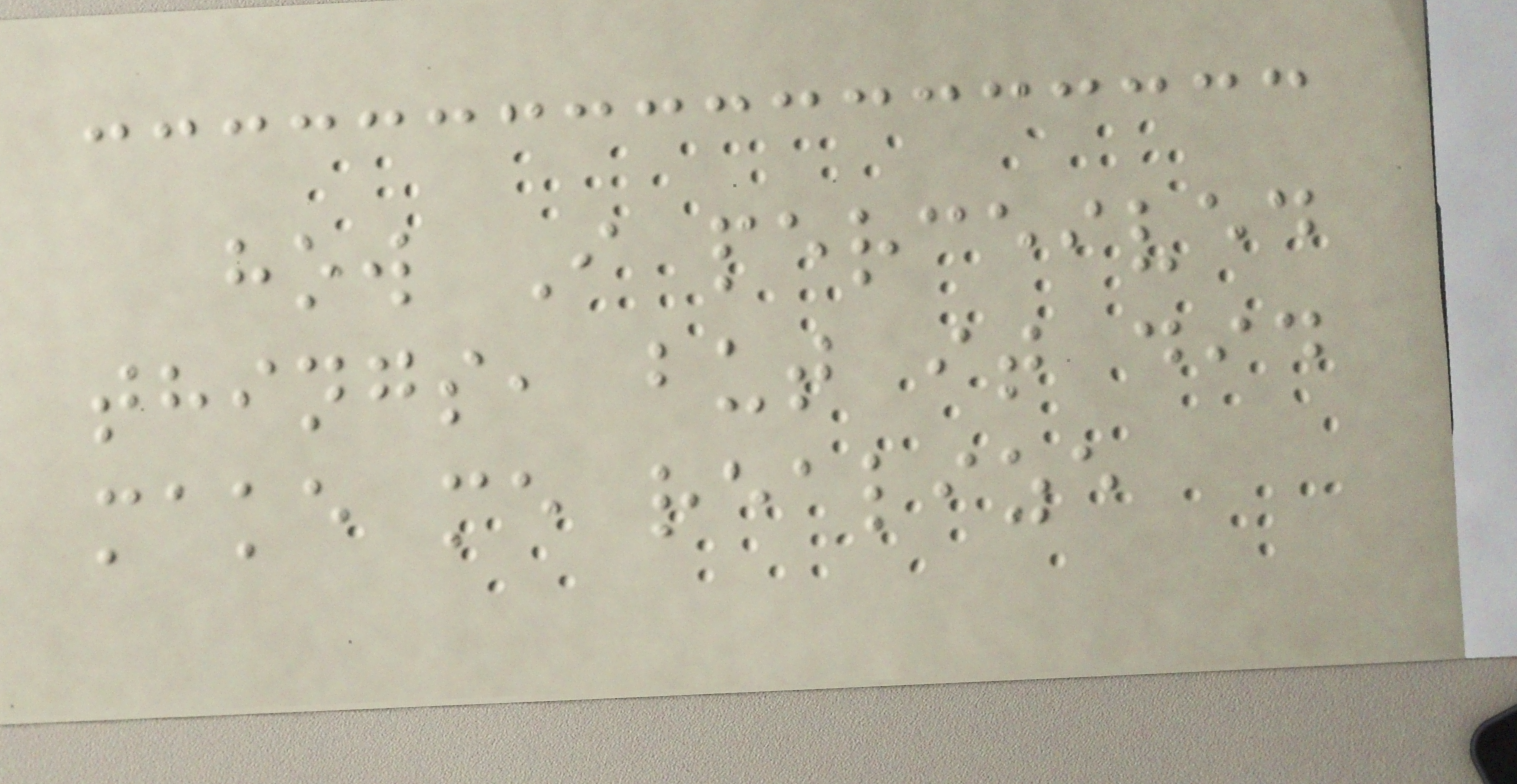how I perceived
things, but it did
make me realize
